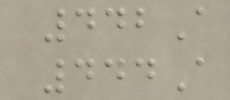442A
444A
